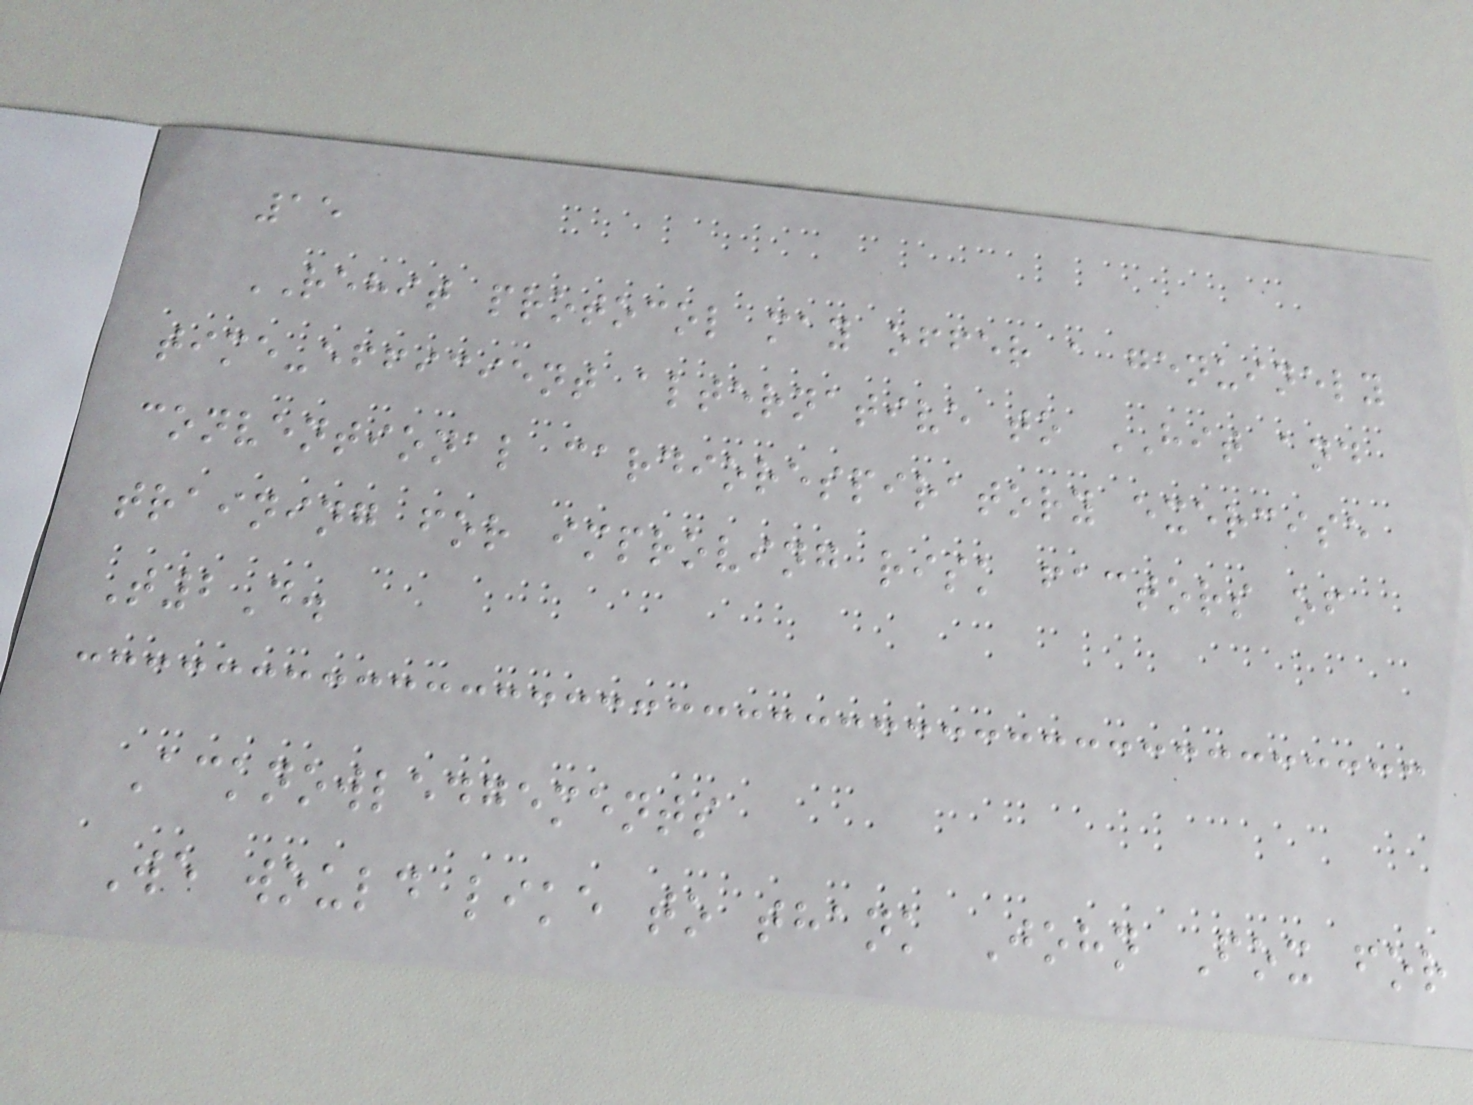15
REHIT protocol may offer a genuinely
time-efficient alternative to HIT and
conventional cardiorespiratory exercise
training for improving risk factors of
T2D.
Acknowledgements
We would like to thank John Fox for
